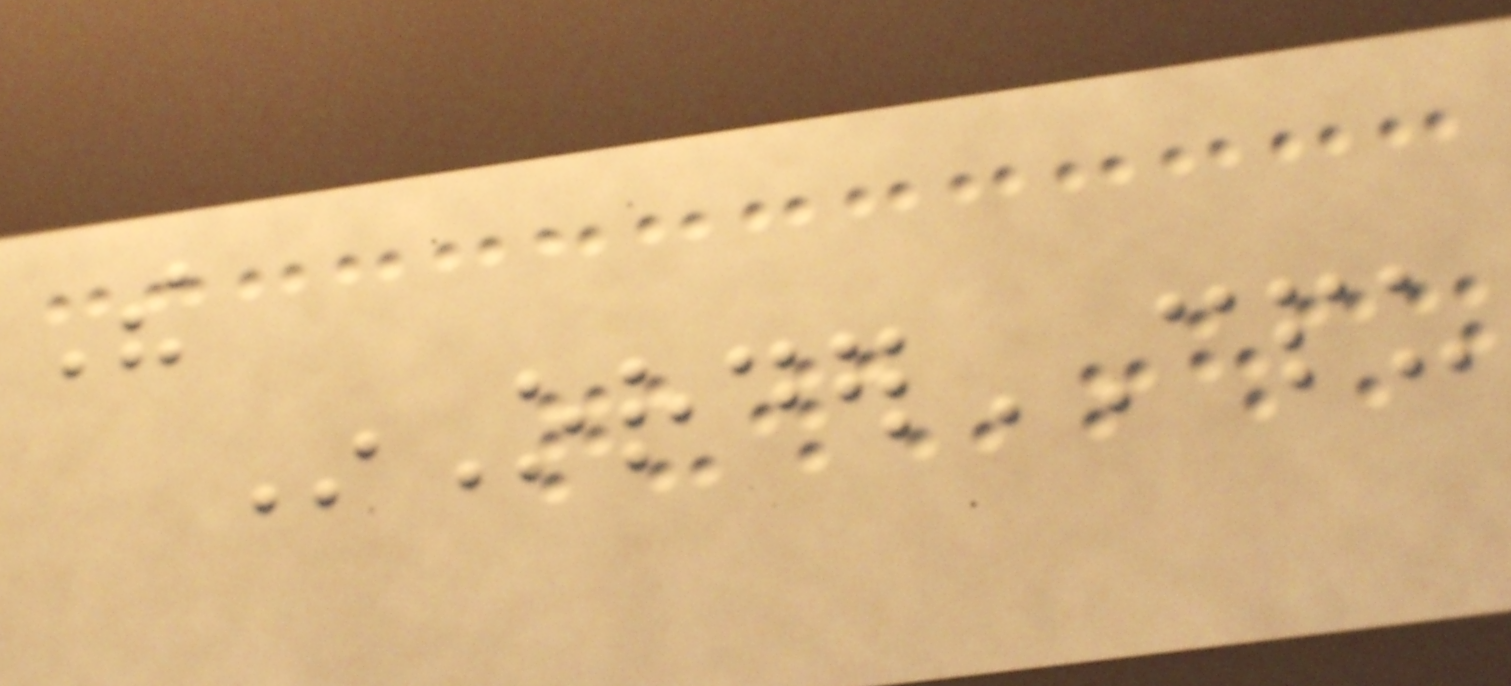The
InOrderCPU
